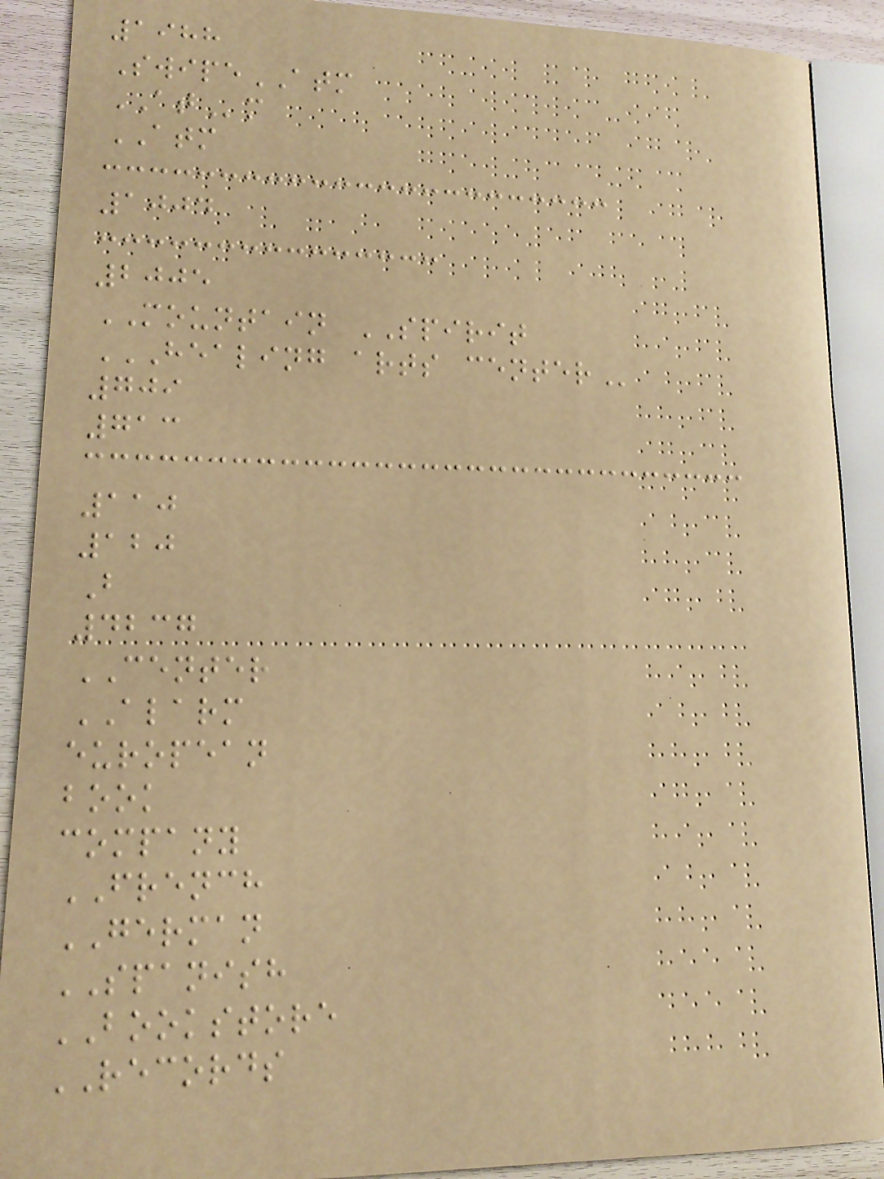1988
SwipeATM
ATm
ATM
1004
2005
MOUNTAIN SPIRIT
HEALING ARTS CENTER
709
713
110
120
B
4237
CENTER
ALARM
european
book
company
FRENCH
GERMAN
SPANISH
BOOKSTORE
RECORDS
